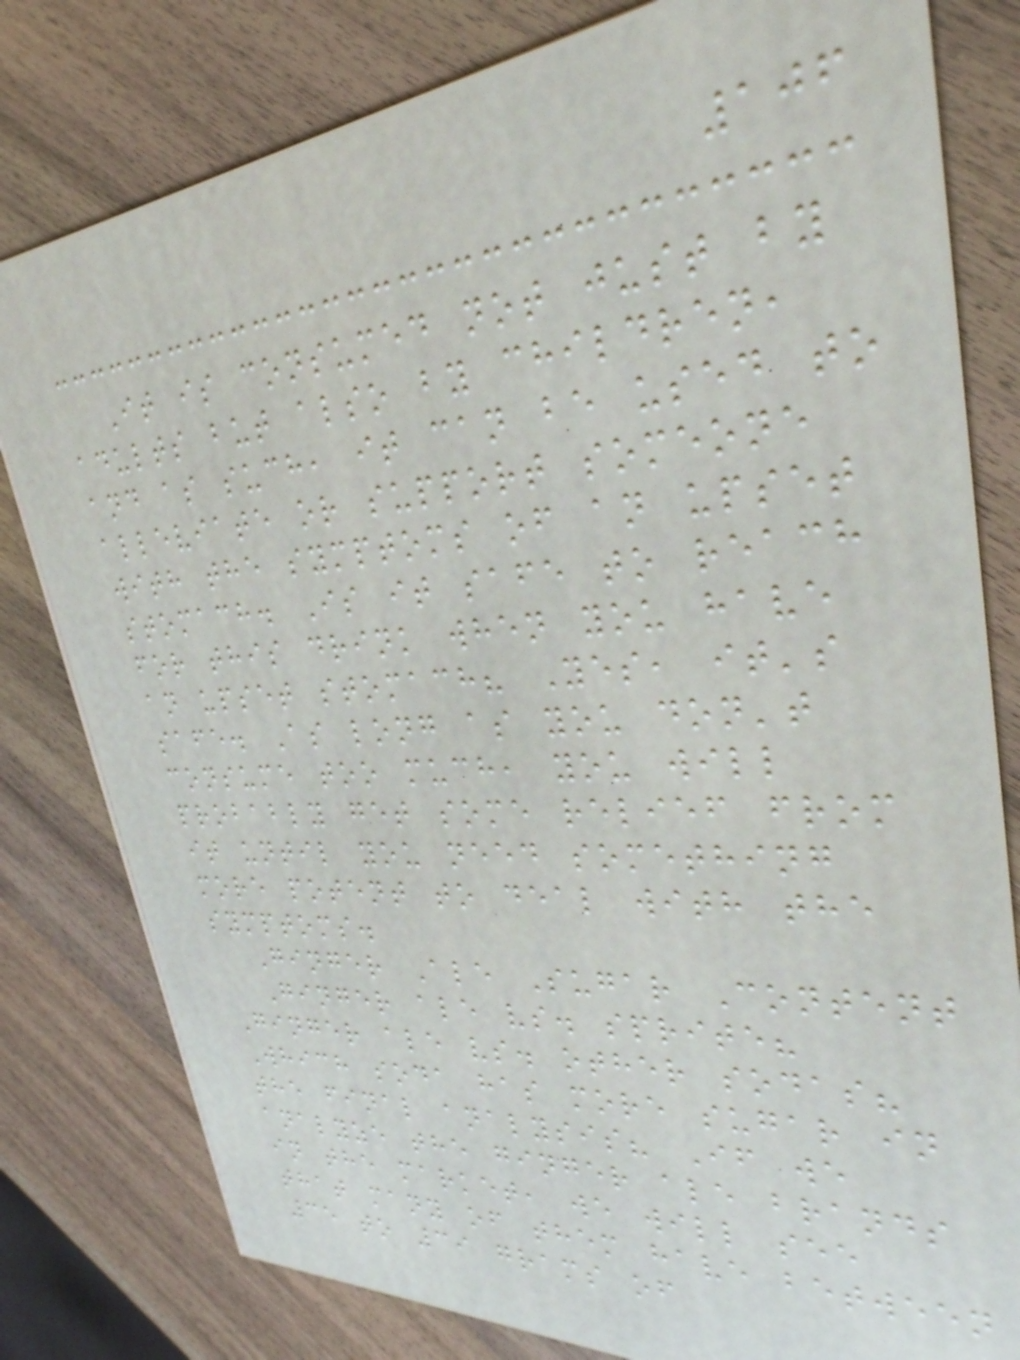106
It is consumed not just by
adults but also by children,
and as such, it can be used to
alleviate or support someone
with the symptoms of an upset
stomach. Is it safe to reach
for this drink when you have
an upset stomach? Yes, it's
safe. As long as you don't
consume too much, you will
probably get some relief from
it until you need something
more potent to deal with the
symptoms.
Ginger Ale Sugar Content
Ginger ale vs. sprite?
Ginger ale vs. other sodas?
Which soda has more sugar in
the final analysis? If we
analyze the ginger ale brands
in the market, we will see
that many of them have between
35 to 39 grams of
